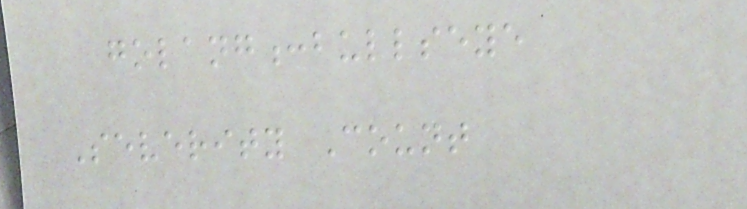golang:bullseye
Severity Count
